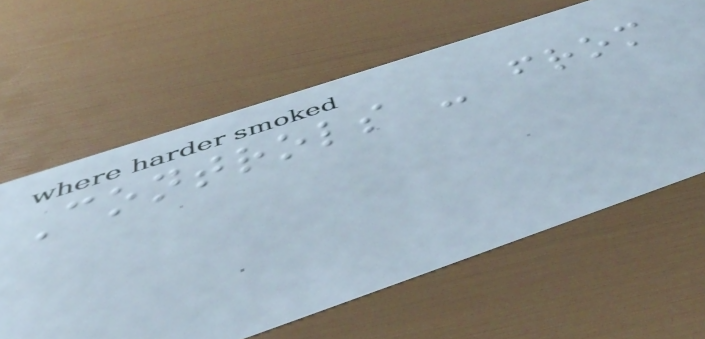Controls - from
